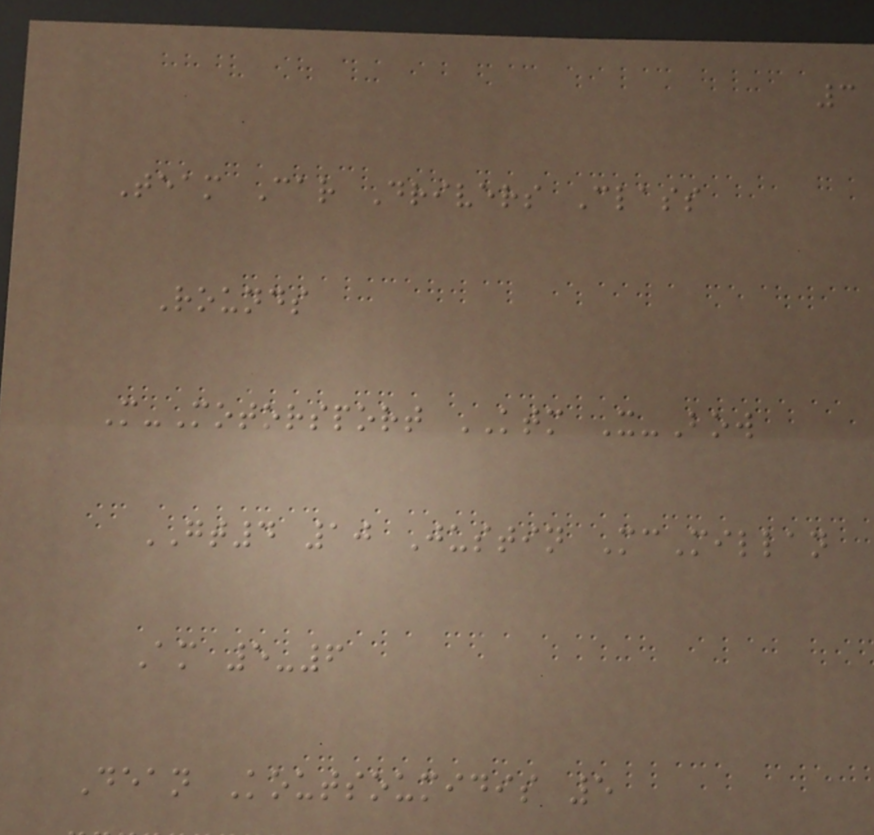3
Team Car Drivers Class
Rounds
M-Motorsport KTM X-Bow
GT4 10 Justin McMillan
Am 5-6
Dean Koutsoumidis 5
